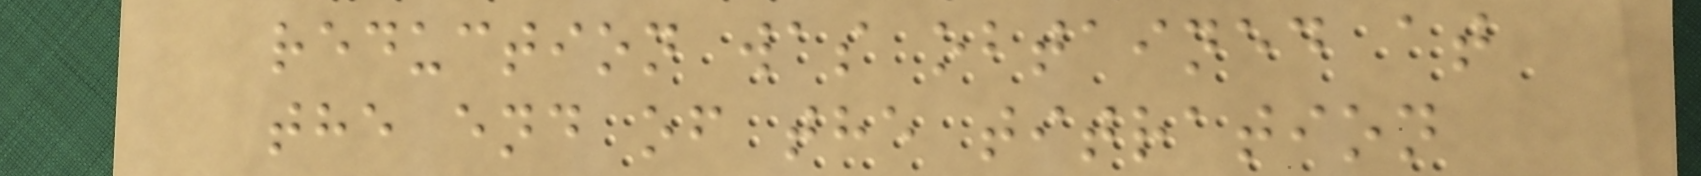reduction was obtained at
the end of the titration
